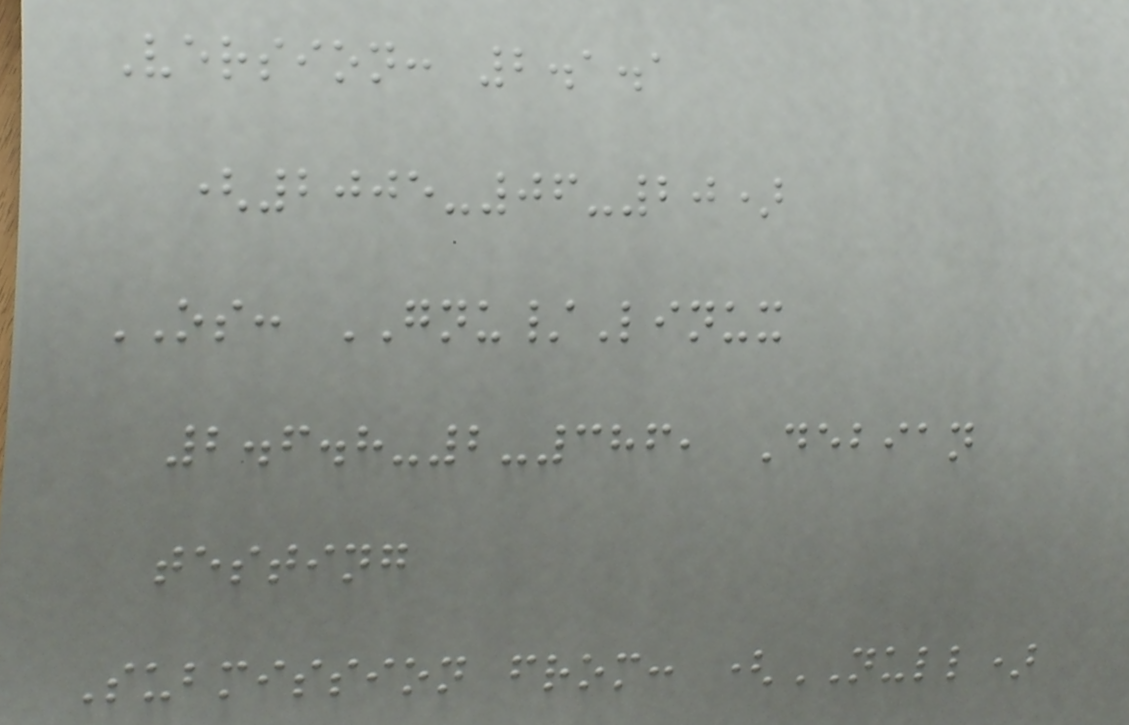Version: 2.1.1
(2005-06-20)
OS: GNU/Linux
2.6.8-2-386, Debian
testing
Submission from: (NULL)
